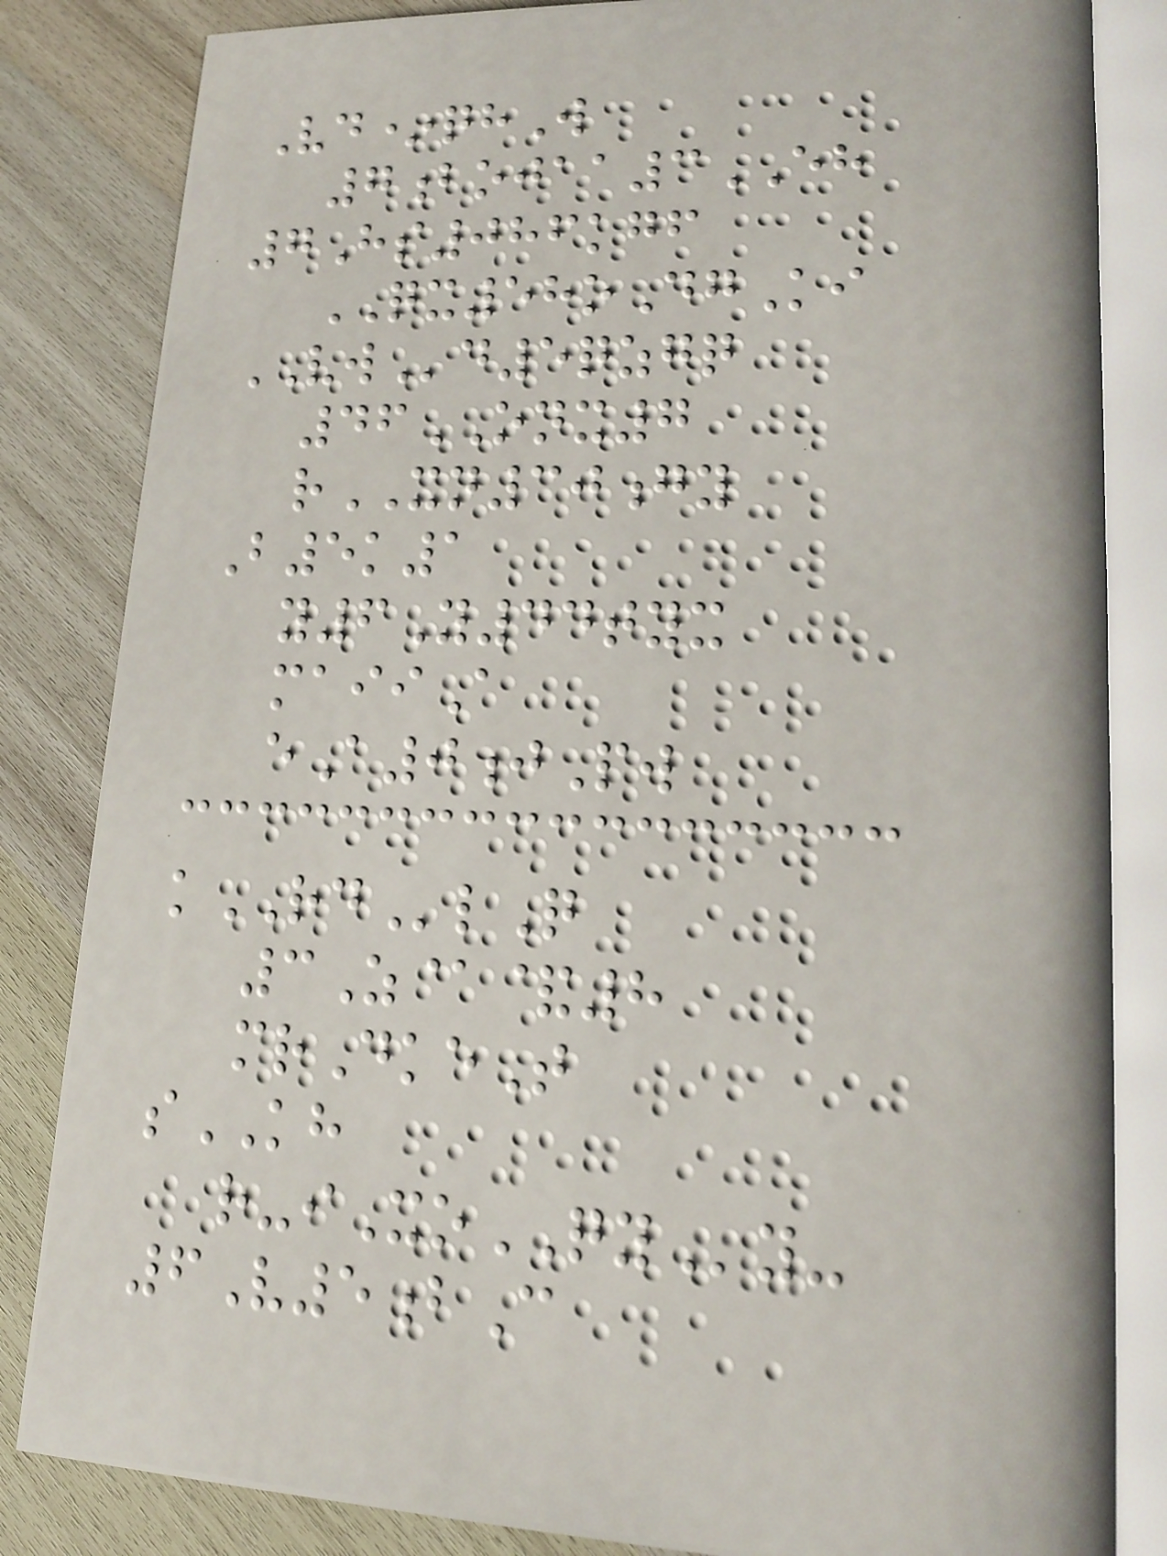Vd*qhW
7bojaa3EH
7Hs086kgf
QX58oDgKi
VWd5qzgq
46ONX7
rXN30gy
B5k1
y6Y44tyx
maiiA
eA0jPw
kRDlQ
3Z@&8
mrDkeT
sKH
r-iXoQYy-
6V5bC
